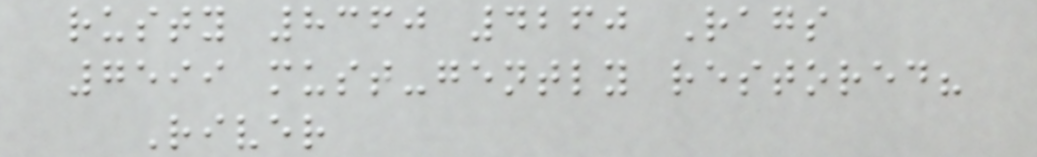rusty 8360 4260 Rags
7599 must-gently restored?
River
